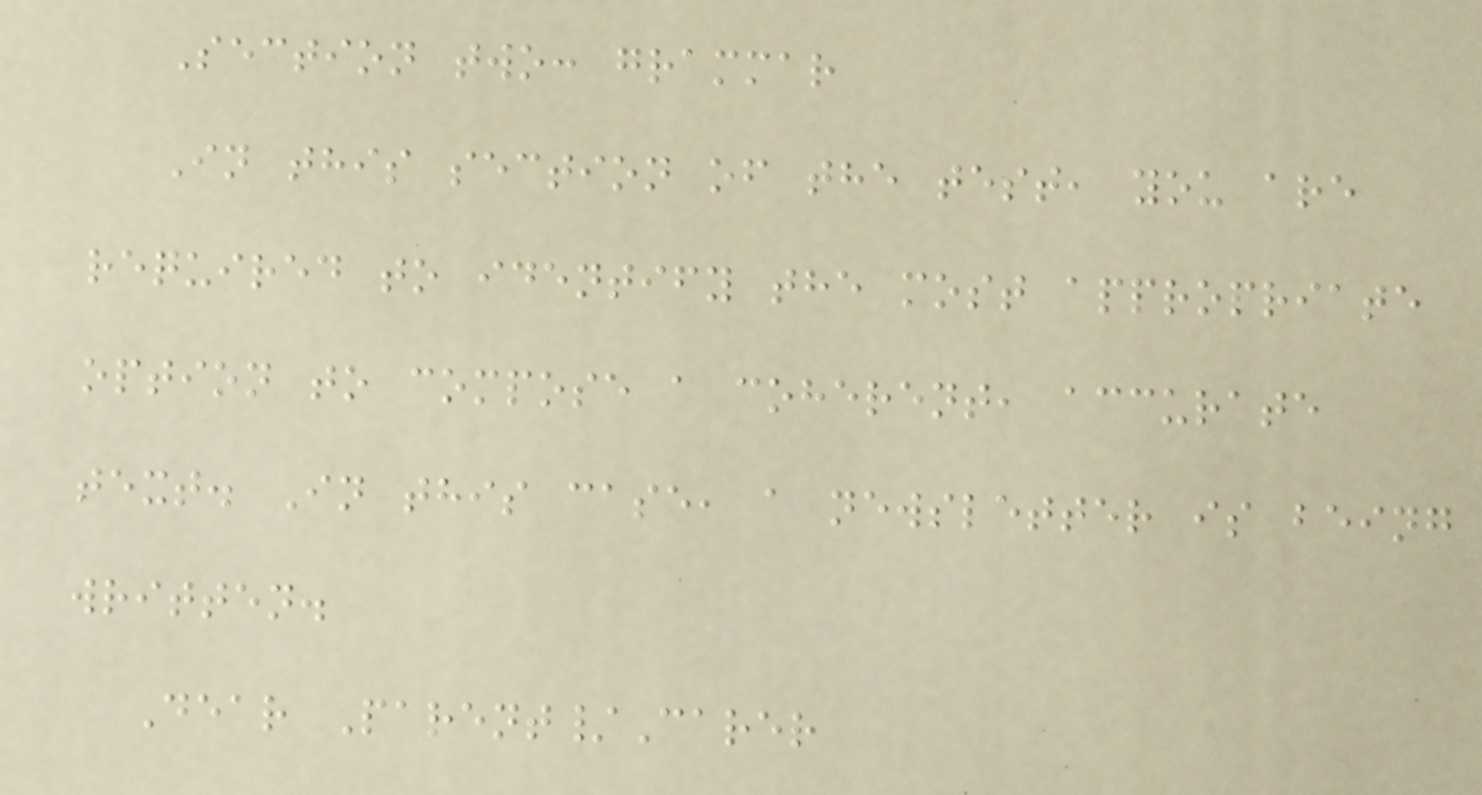Section two: grammar
In this section of the test, you are
required to identify the most appropriate
option to compose a coherent, accurate
text. In this case, a newsletter is being
written.
Dear Parent/Carer
